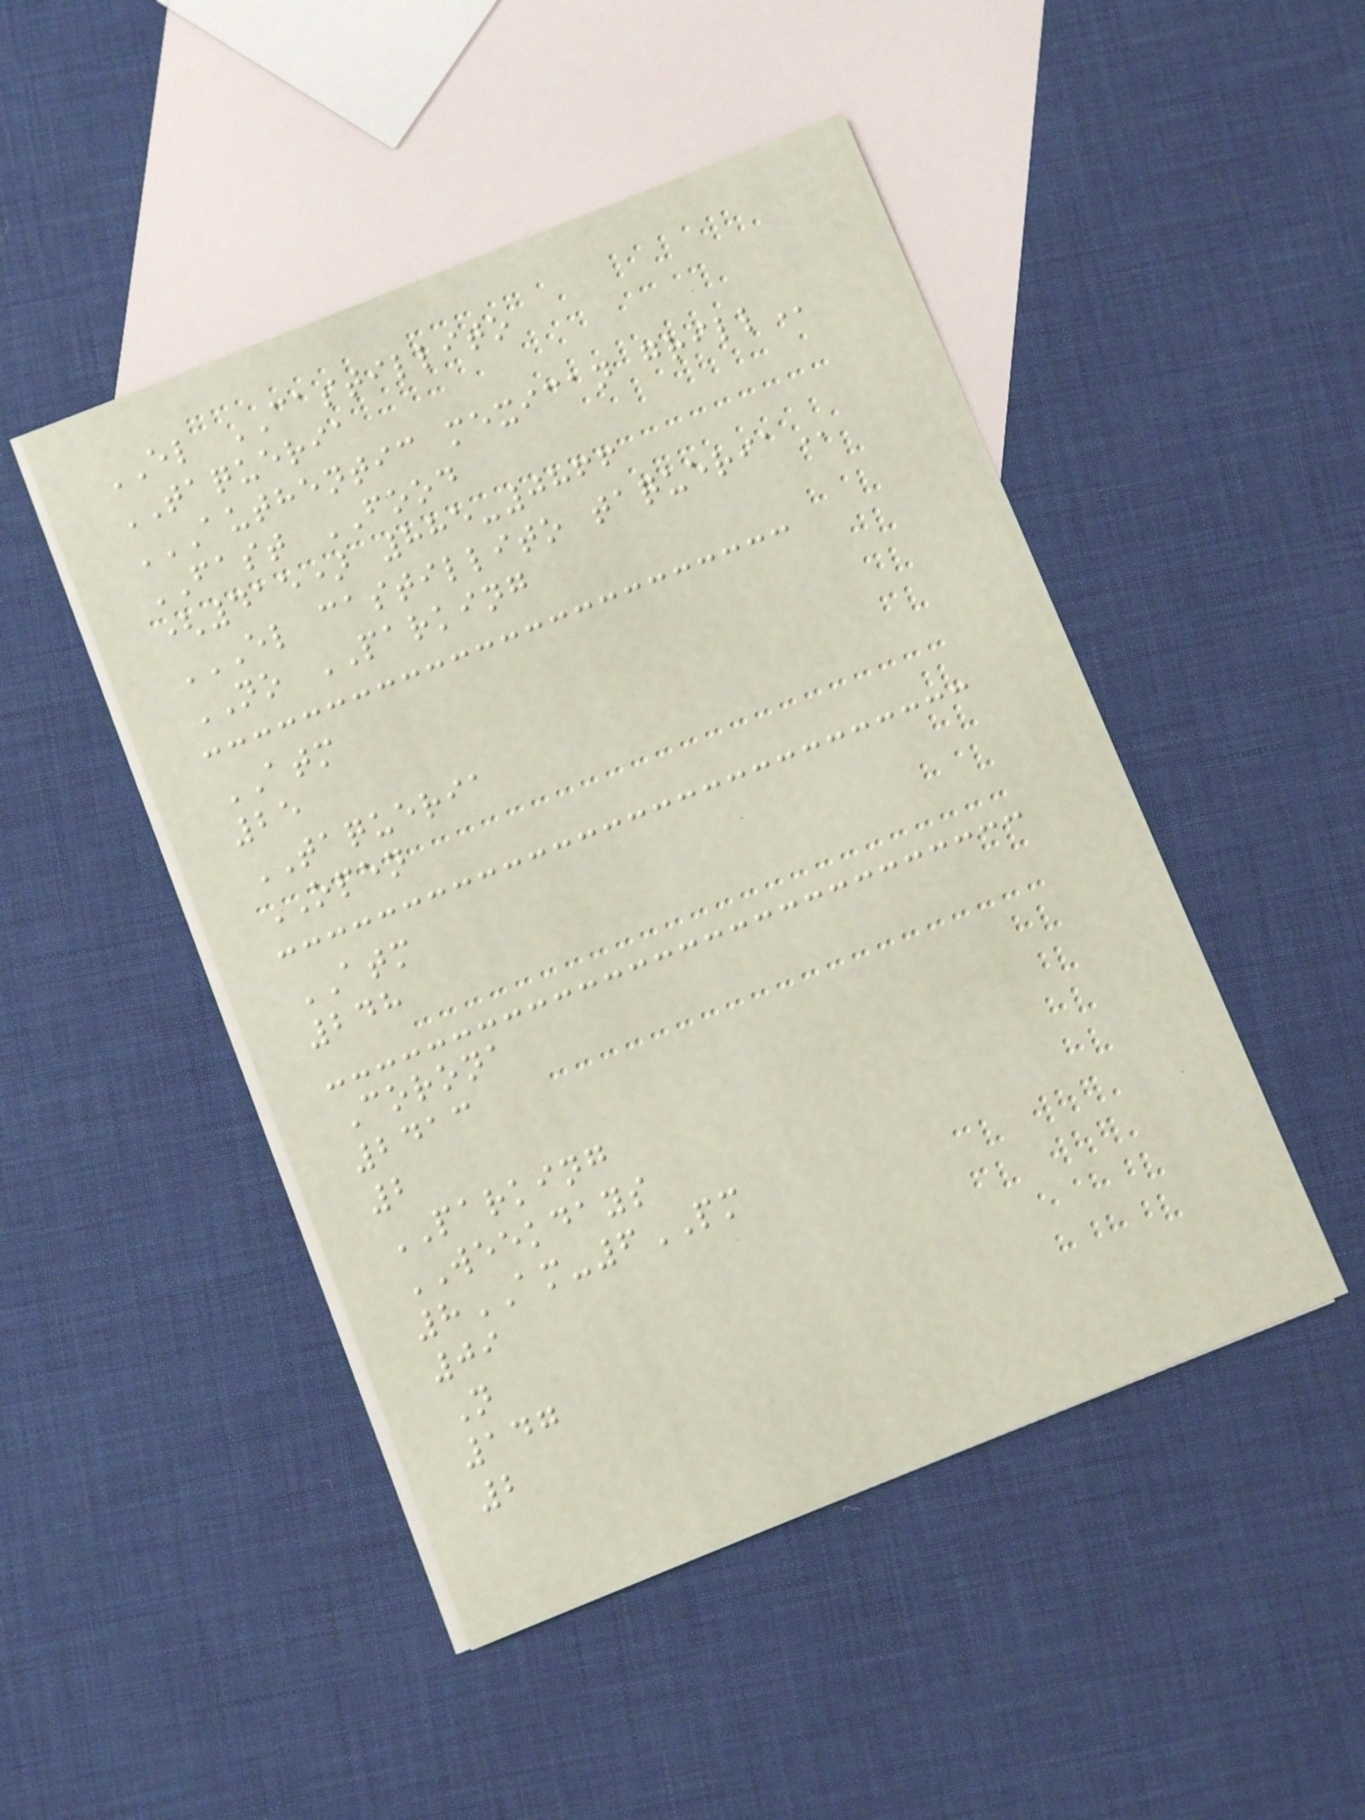EL CASTILLITO
TAQUERIA
AUTHENTIC MEXICAN GRILL
FAST FOOD
(415) 885-0866
EL CASTILLITO TAQUERIA
NO PARKING
ATM
25
TAQUERIA
OPEN
ATM
248
Corona
2413
2
PARKING
WEEKDAYS
8AM-6PM
09
N
147
2
